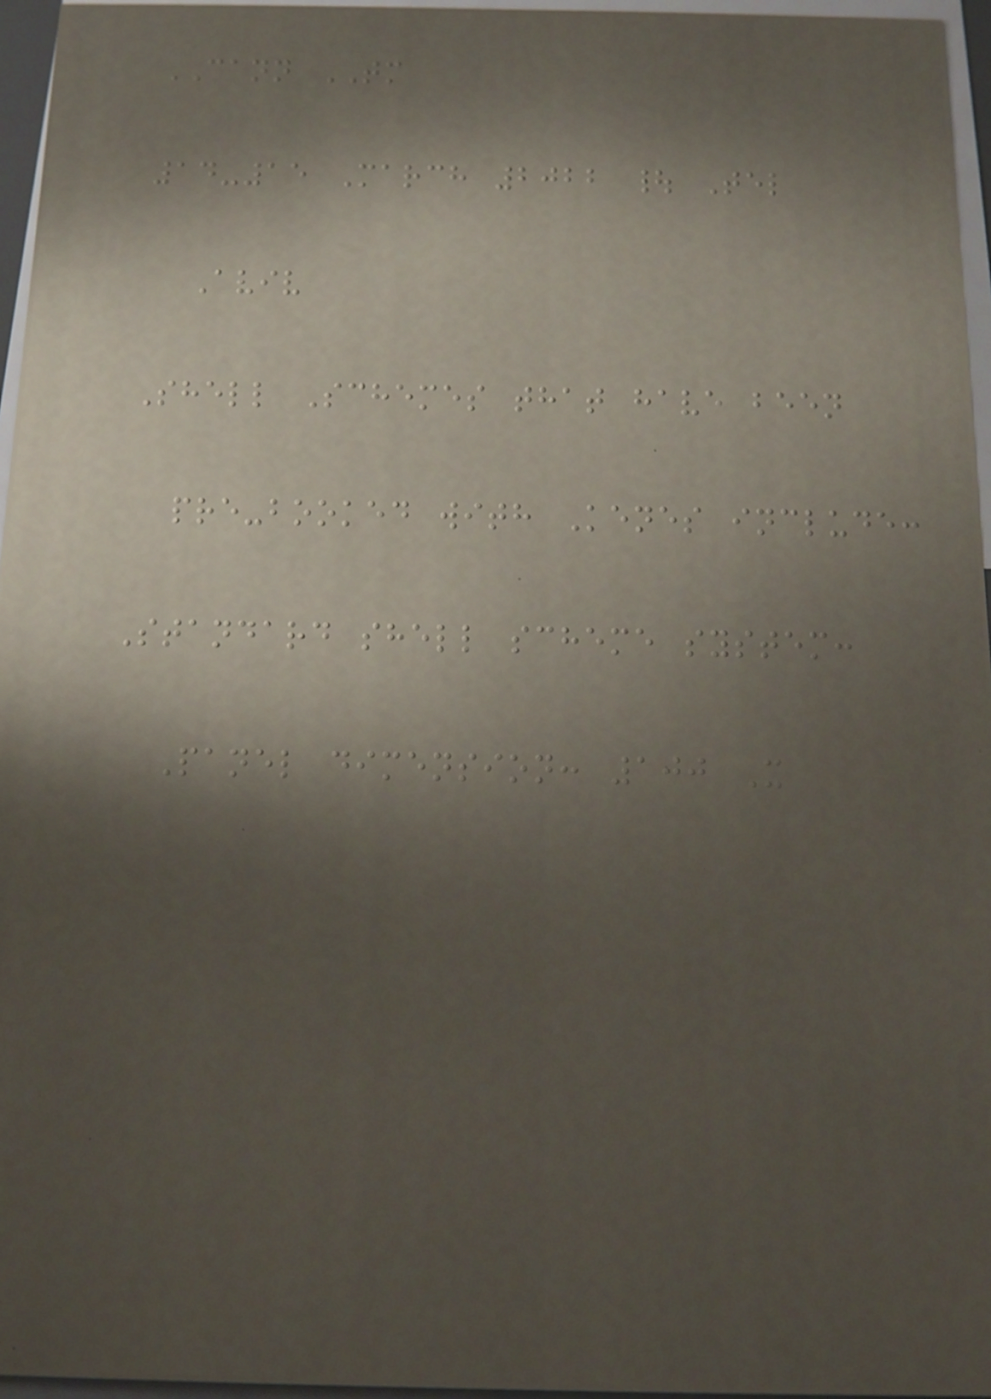CANN TM
14-15 March 2022 | Tel
Aviv
Shell Schemes that have been
pre-booked with Kenes include:
Standard shell scheme system:
Panel dimension: 100 X
